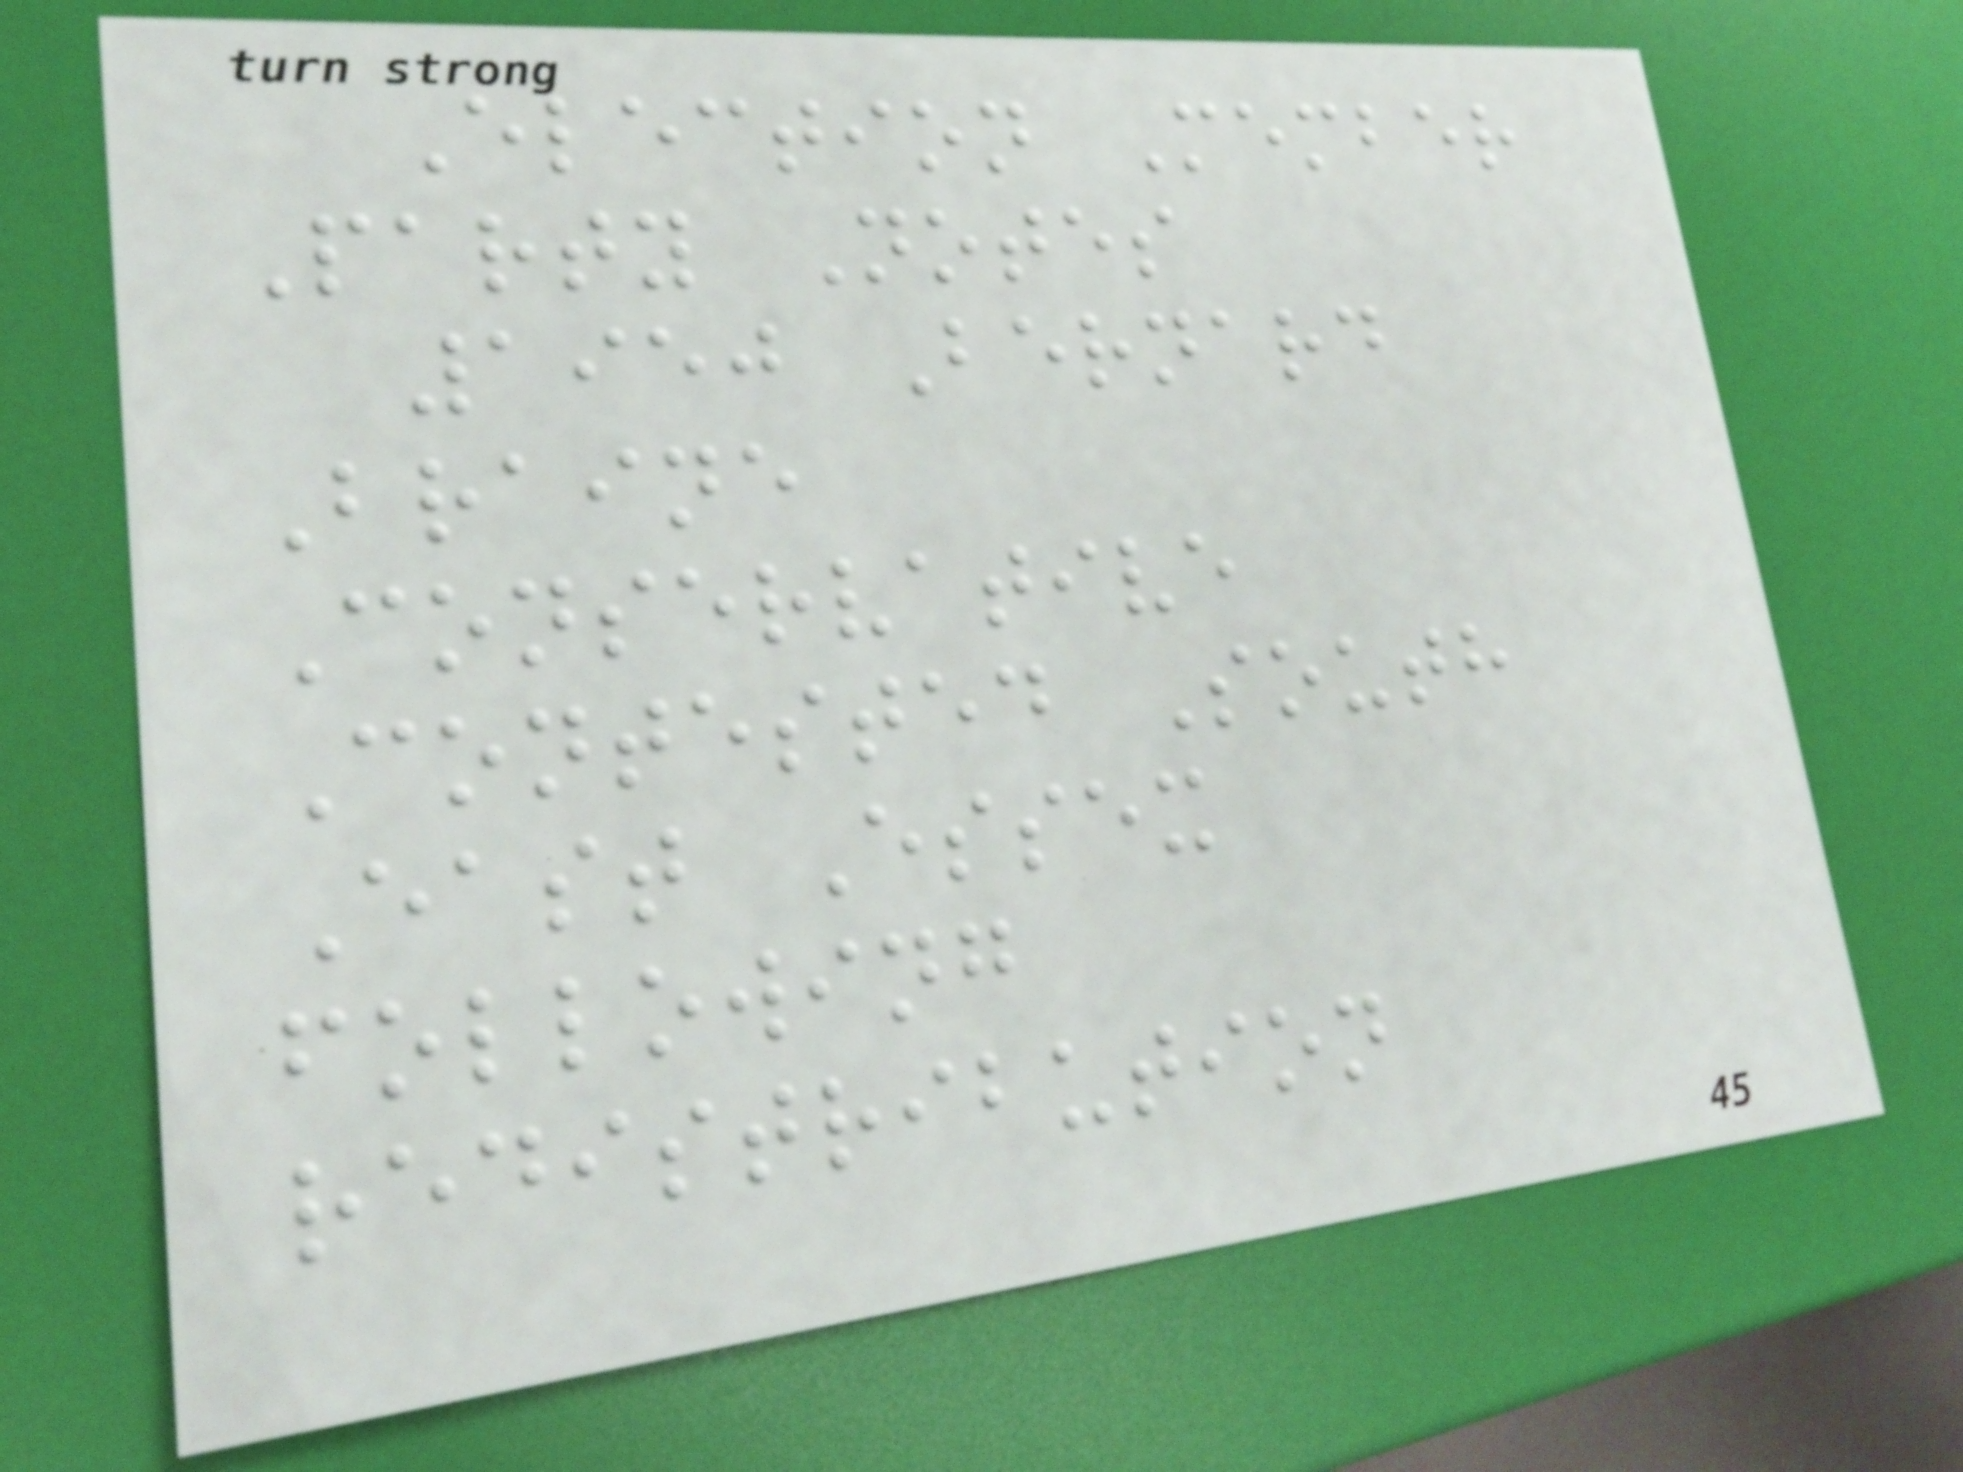Election Member
Party Notes
1950 Bernard
Braine
Conservative
Contested South
East Essex
following
redistribution
